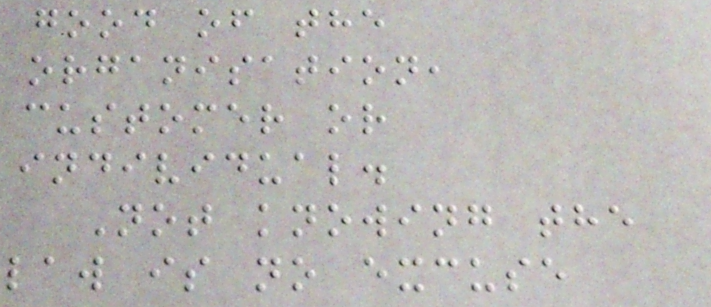good of the
organisation,
customer or
individual.
Not knowing the
law is no excuse
